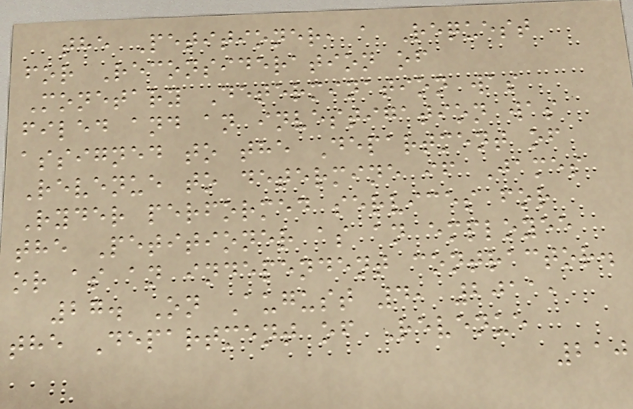the Petitioner, a Request
for Reconsideration of
Monetary Determination was
filed and an investigation was
assigned to the Department of
Revenue to determine if James
Ryder performed services for
the Petitioner as an employee
or as an independent contractor.
27. On August 4, 2011,
the Department of Revenue
210
